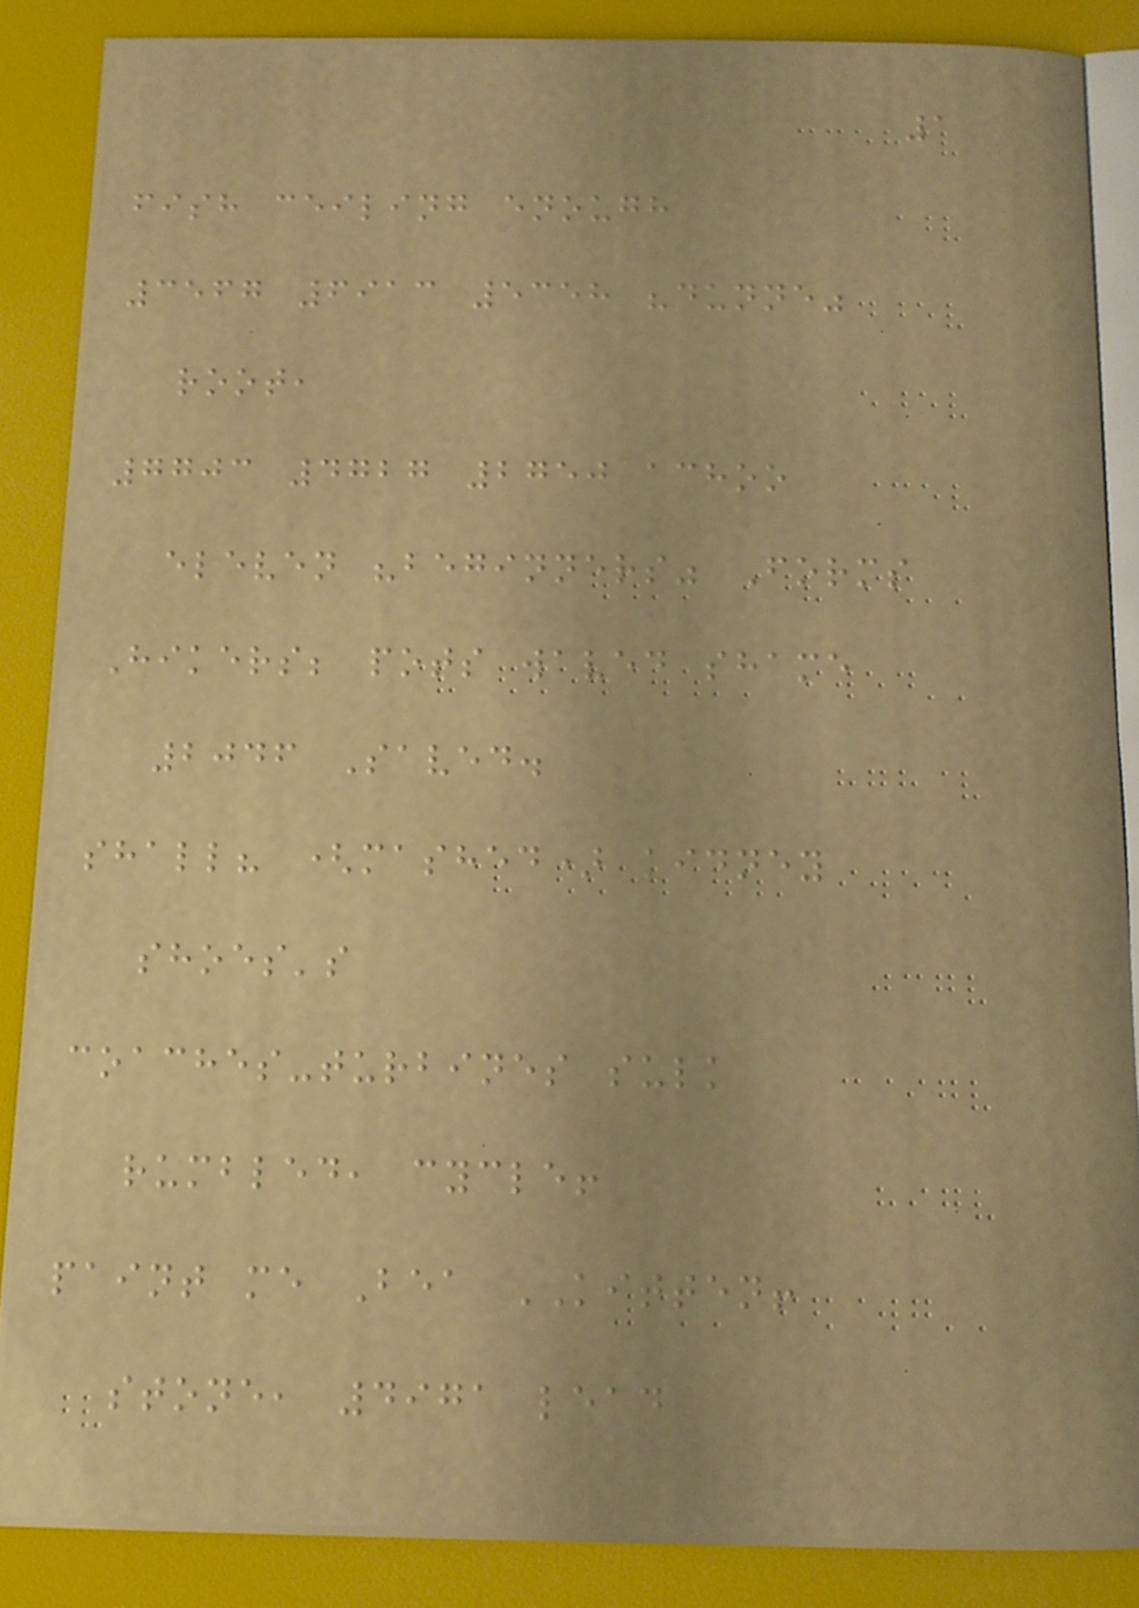1
fish ceiling enough
3567 6913 5358 "dunne"
root,
7703 4727 2750 achoo
eleven "beginners" Forms
Hikers; pots waved shame
2046 Saved.
shall? (mashed) kidney
shoes's
coaches-turbines sulk
rumbled, cycle!
paint me Bea KITTEN!
stone, 4971 lead
